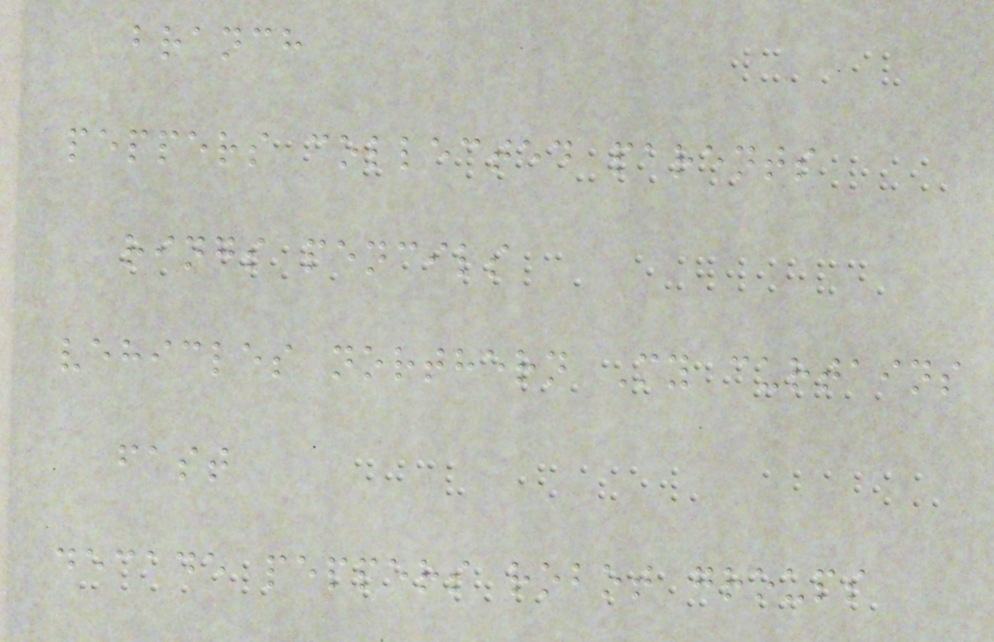branch
peppers collected parents
rings pencils
vehicles northern My curtains
fast
decade peppers robot groups
